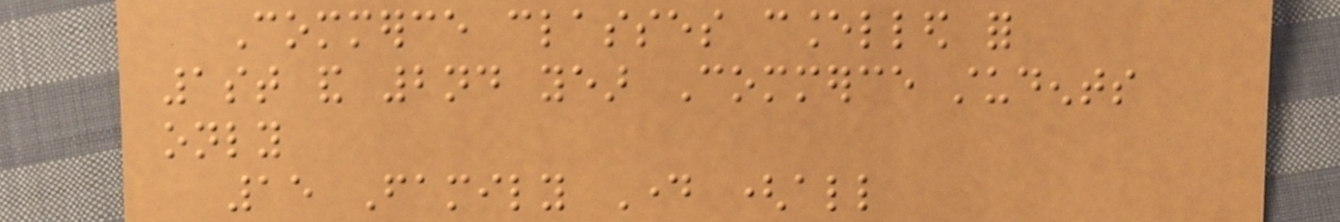Commerce classes cancelled for
1st and 2nd year Commerce students
only
15 Family Day (all
